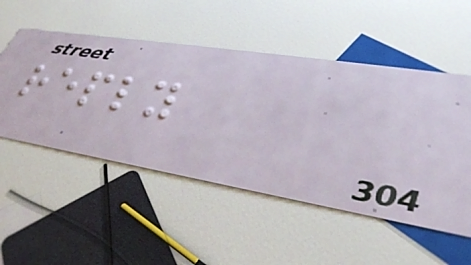reply
